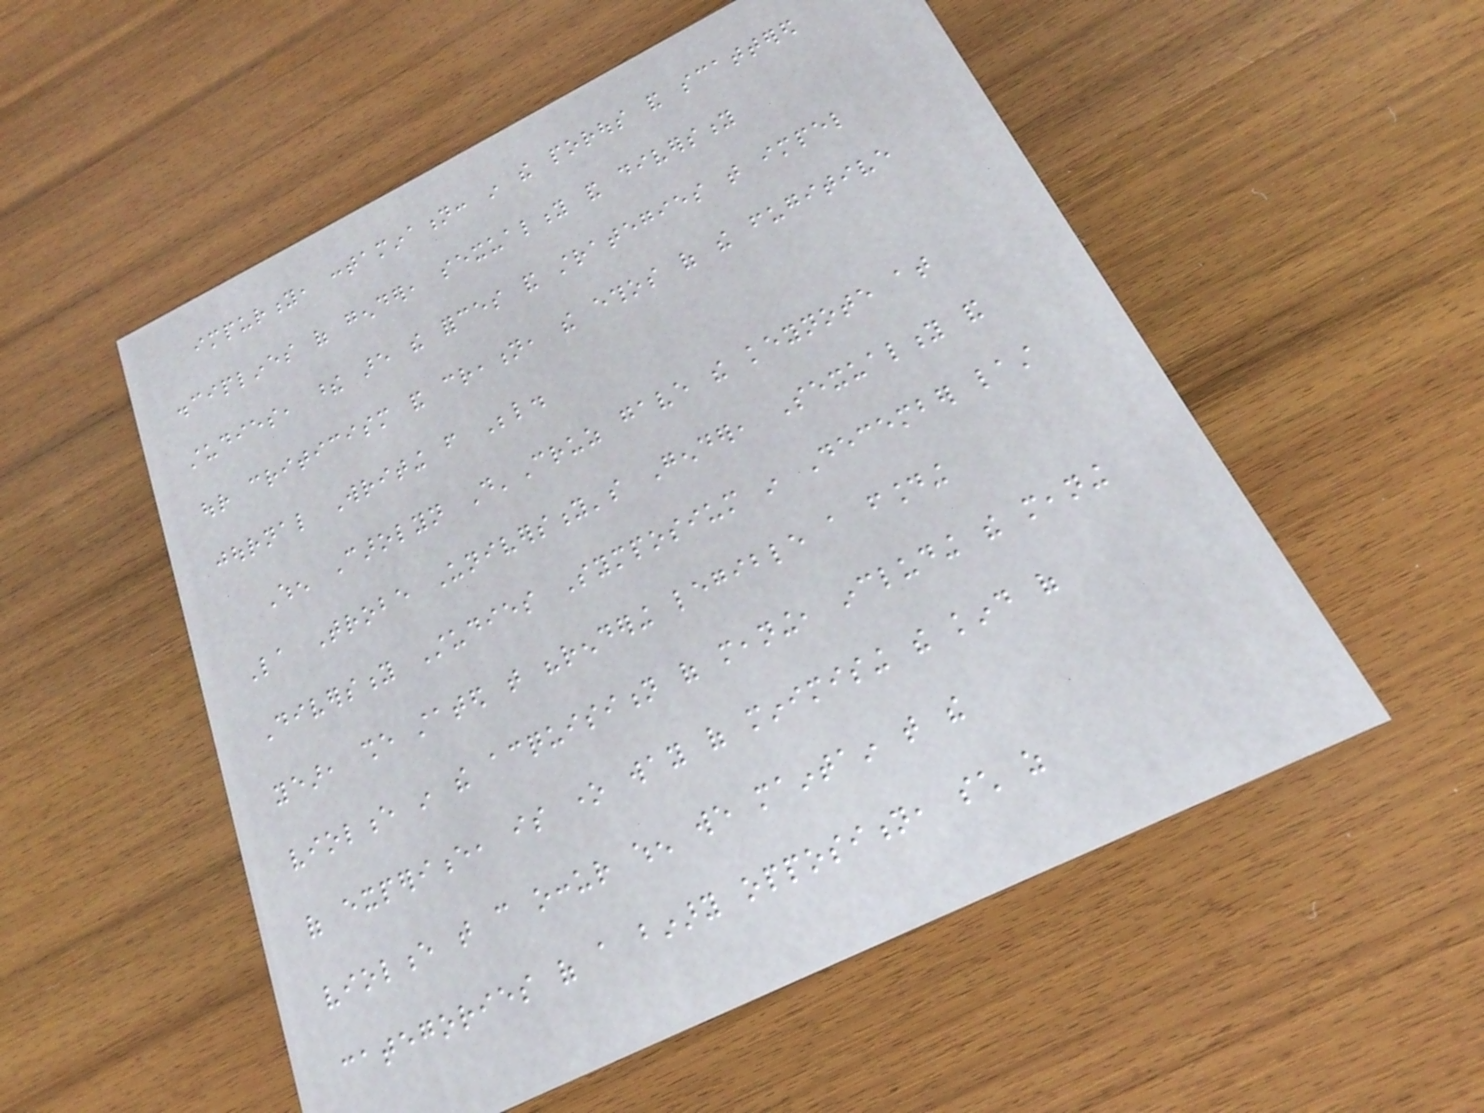impurity, contamination: in the porous and scattered
disciplines of gender, sexuality and diversity
studies, these are the forces and strategies that impel
our criticism and creation, the ethos of the fugitive
journal Writing from Below.
When Carolyn D'Cruz gave the keynote at
La Trobe University's Gender, Sexuality and
Diversity Studies Symposium in December last
year, she stated that "rendering legible a founding
violence in the acquisition of meaning, including the meaning
of experience, is one way of minimising the kind of
violence that can occur when we maintain that the
categories of a binary opposition, such as
